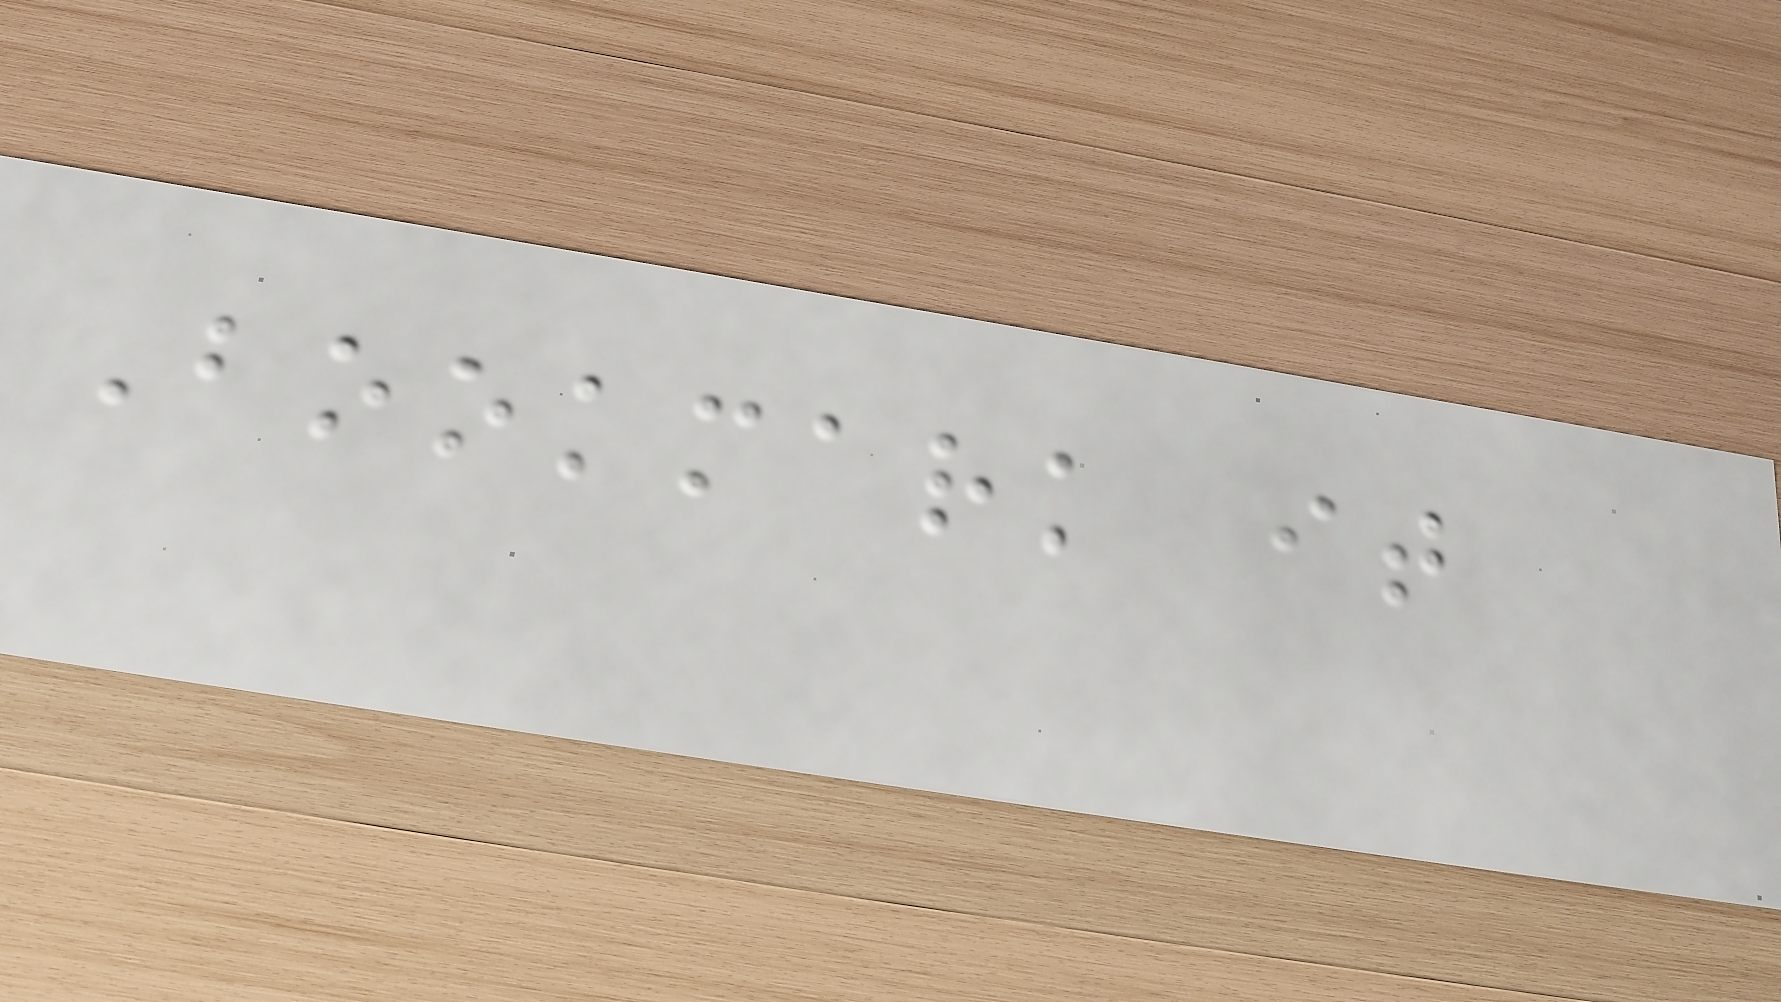Bookmark it
